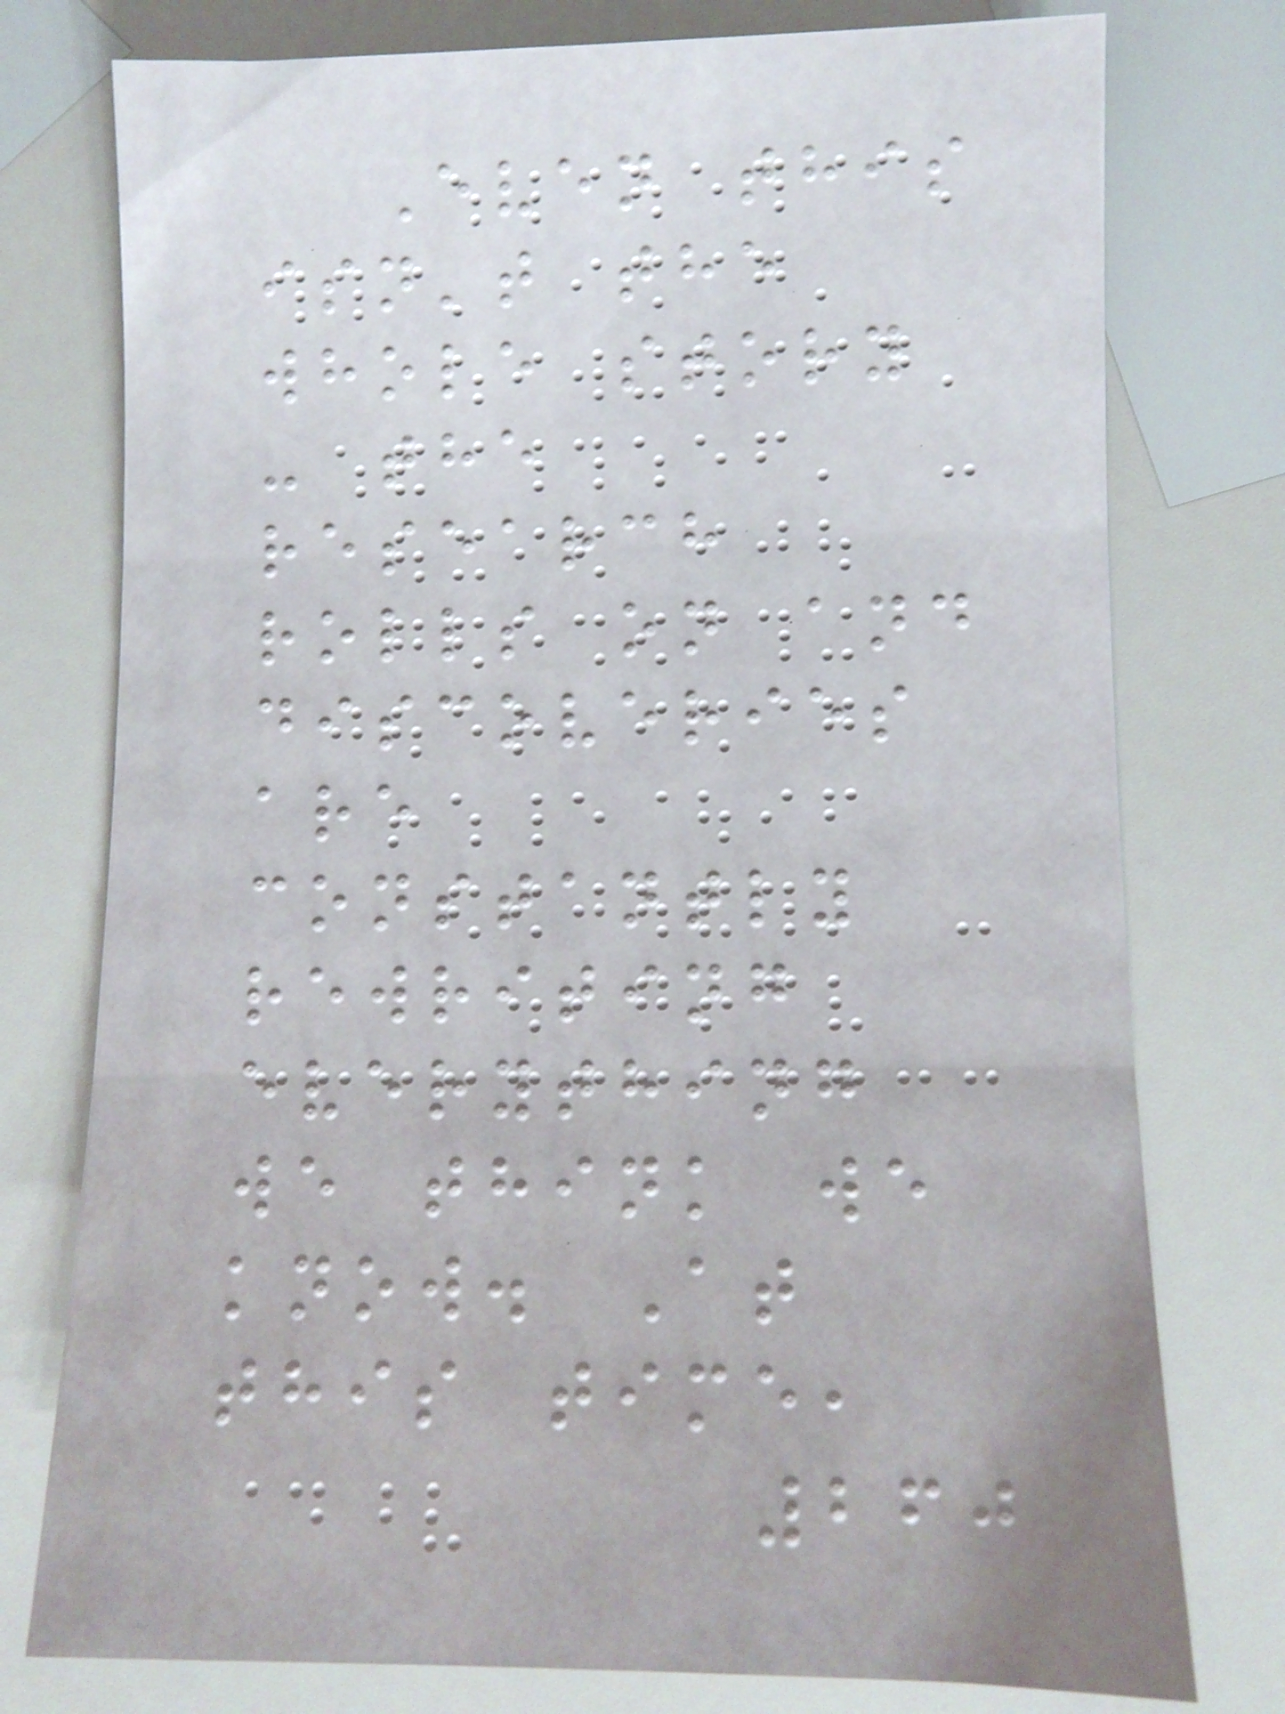Even this
isn't the
whole story
- the
research
rolls on and
discoveries
are
constantly
rewriting
everything
we think we
know. At
this time,
260
